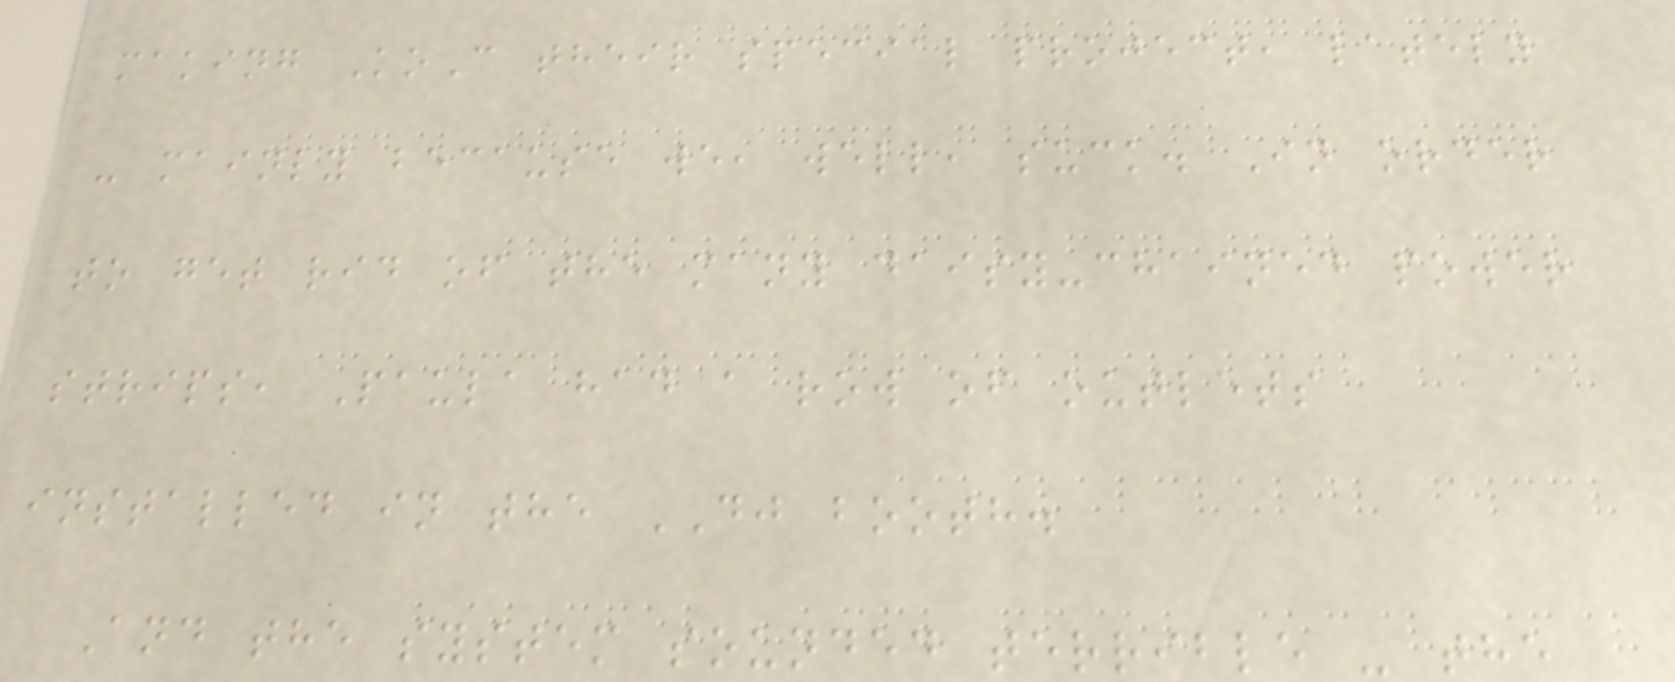making KoC their special project, lately
- mainly because we, well, suck. In order
to get rid of the many daisy-chained power
strips, Paula had a row of outlets
installed in the DJ booth.
And the system sounded terrible - the
